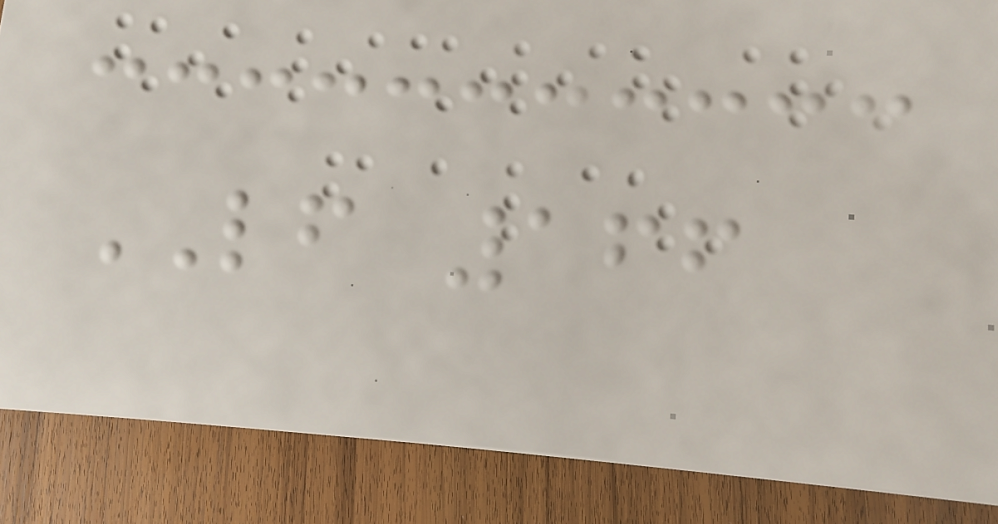LF 166
